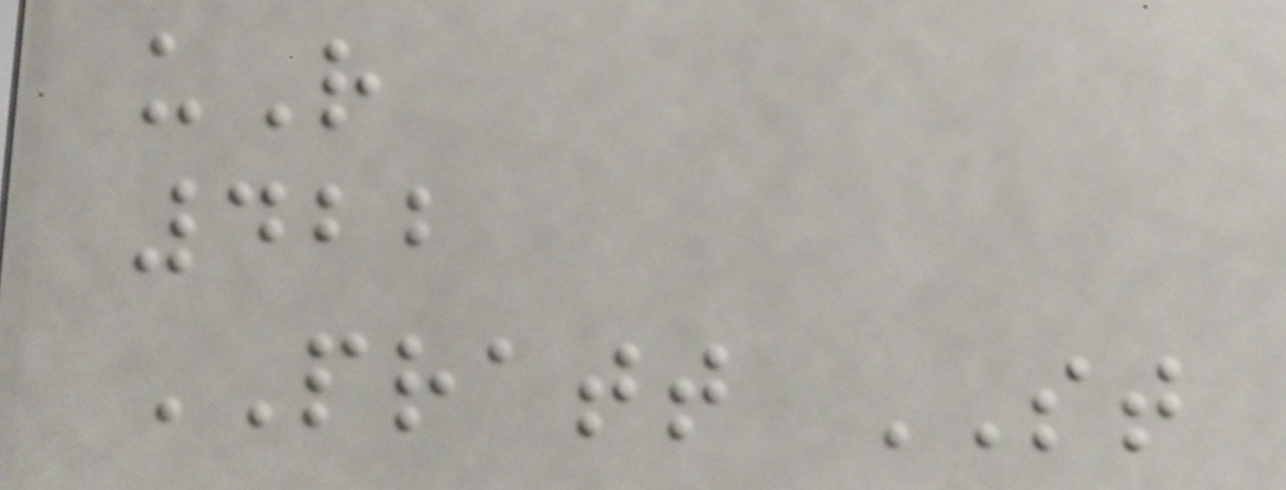uR
422
PRATT ST
